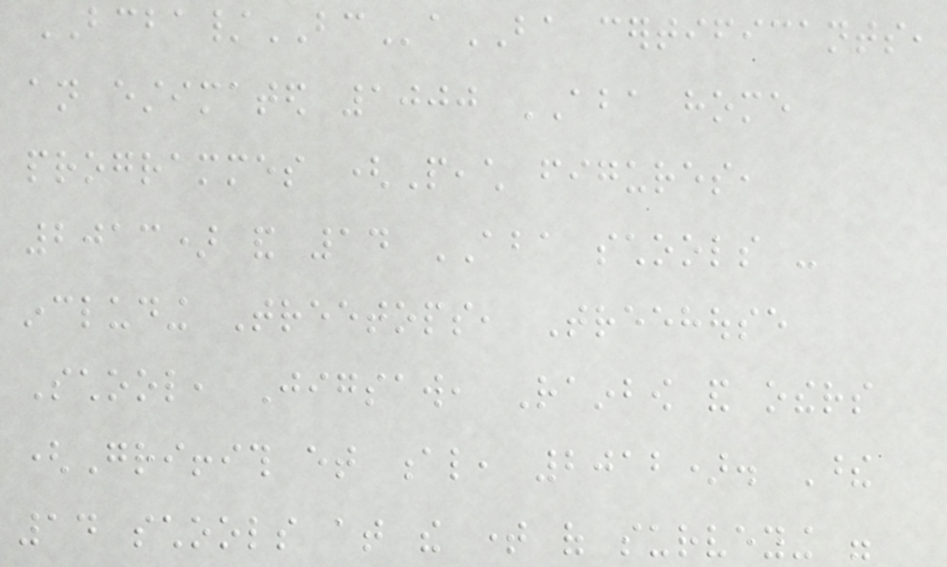BCBA/BCaBA certificants,
an estimated 1000 ABA home
programmes (Peach figures,
2013) and 14 ABA schools -
including Treetops, Treehouse
School, Jigsaw, Rainbow and others
(Griffith et al, 2012). These
14 schools at the time of surveying were
